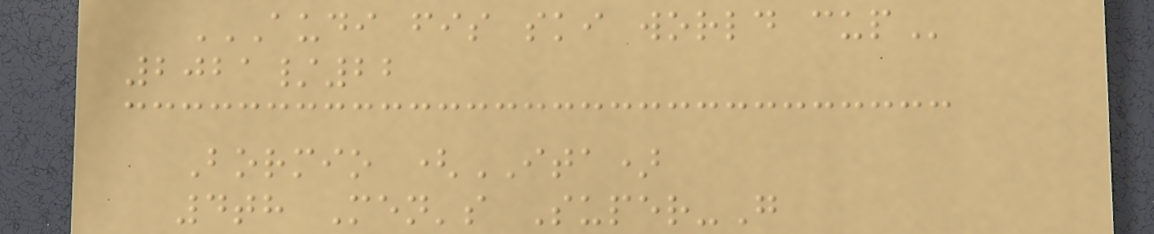AUDI FIS SKI WORLD CUP
2021/22
Bormio (ITA)
4th Men's Super-G
